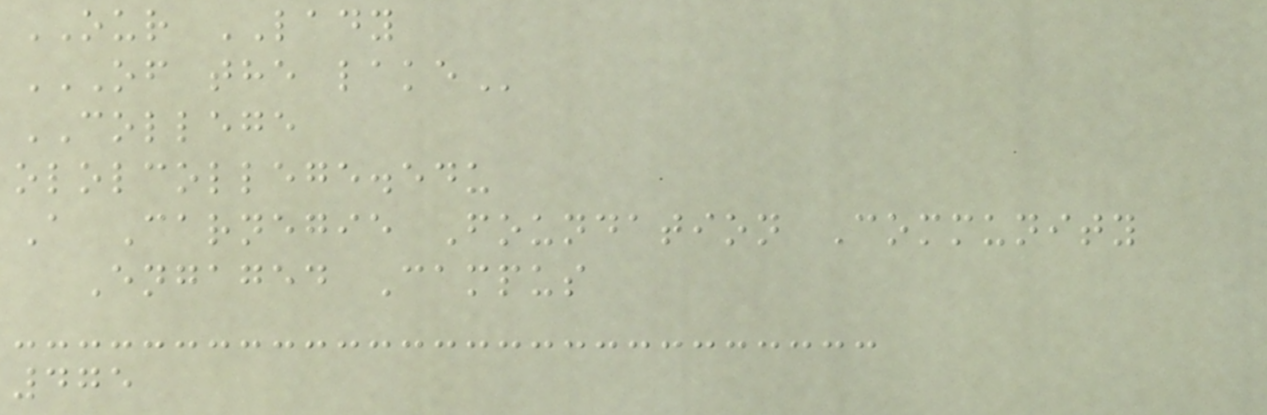OUR LADY
OF THE LAKE
COLLEGE
ololcollege.edu
A Carnegie Foundation Community
Engaged Campus
475
